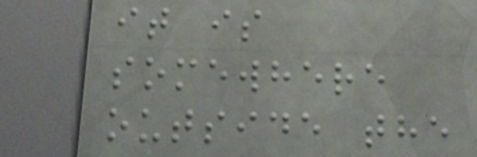it is
somewhere
outside the
